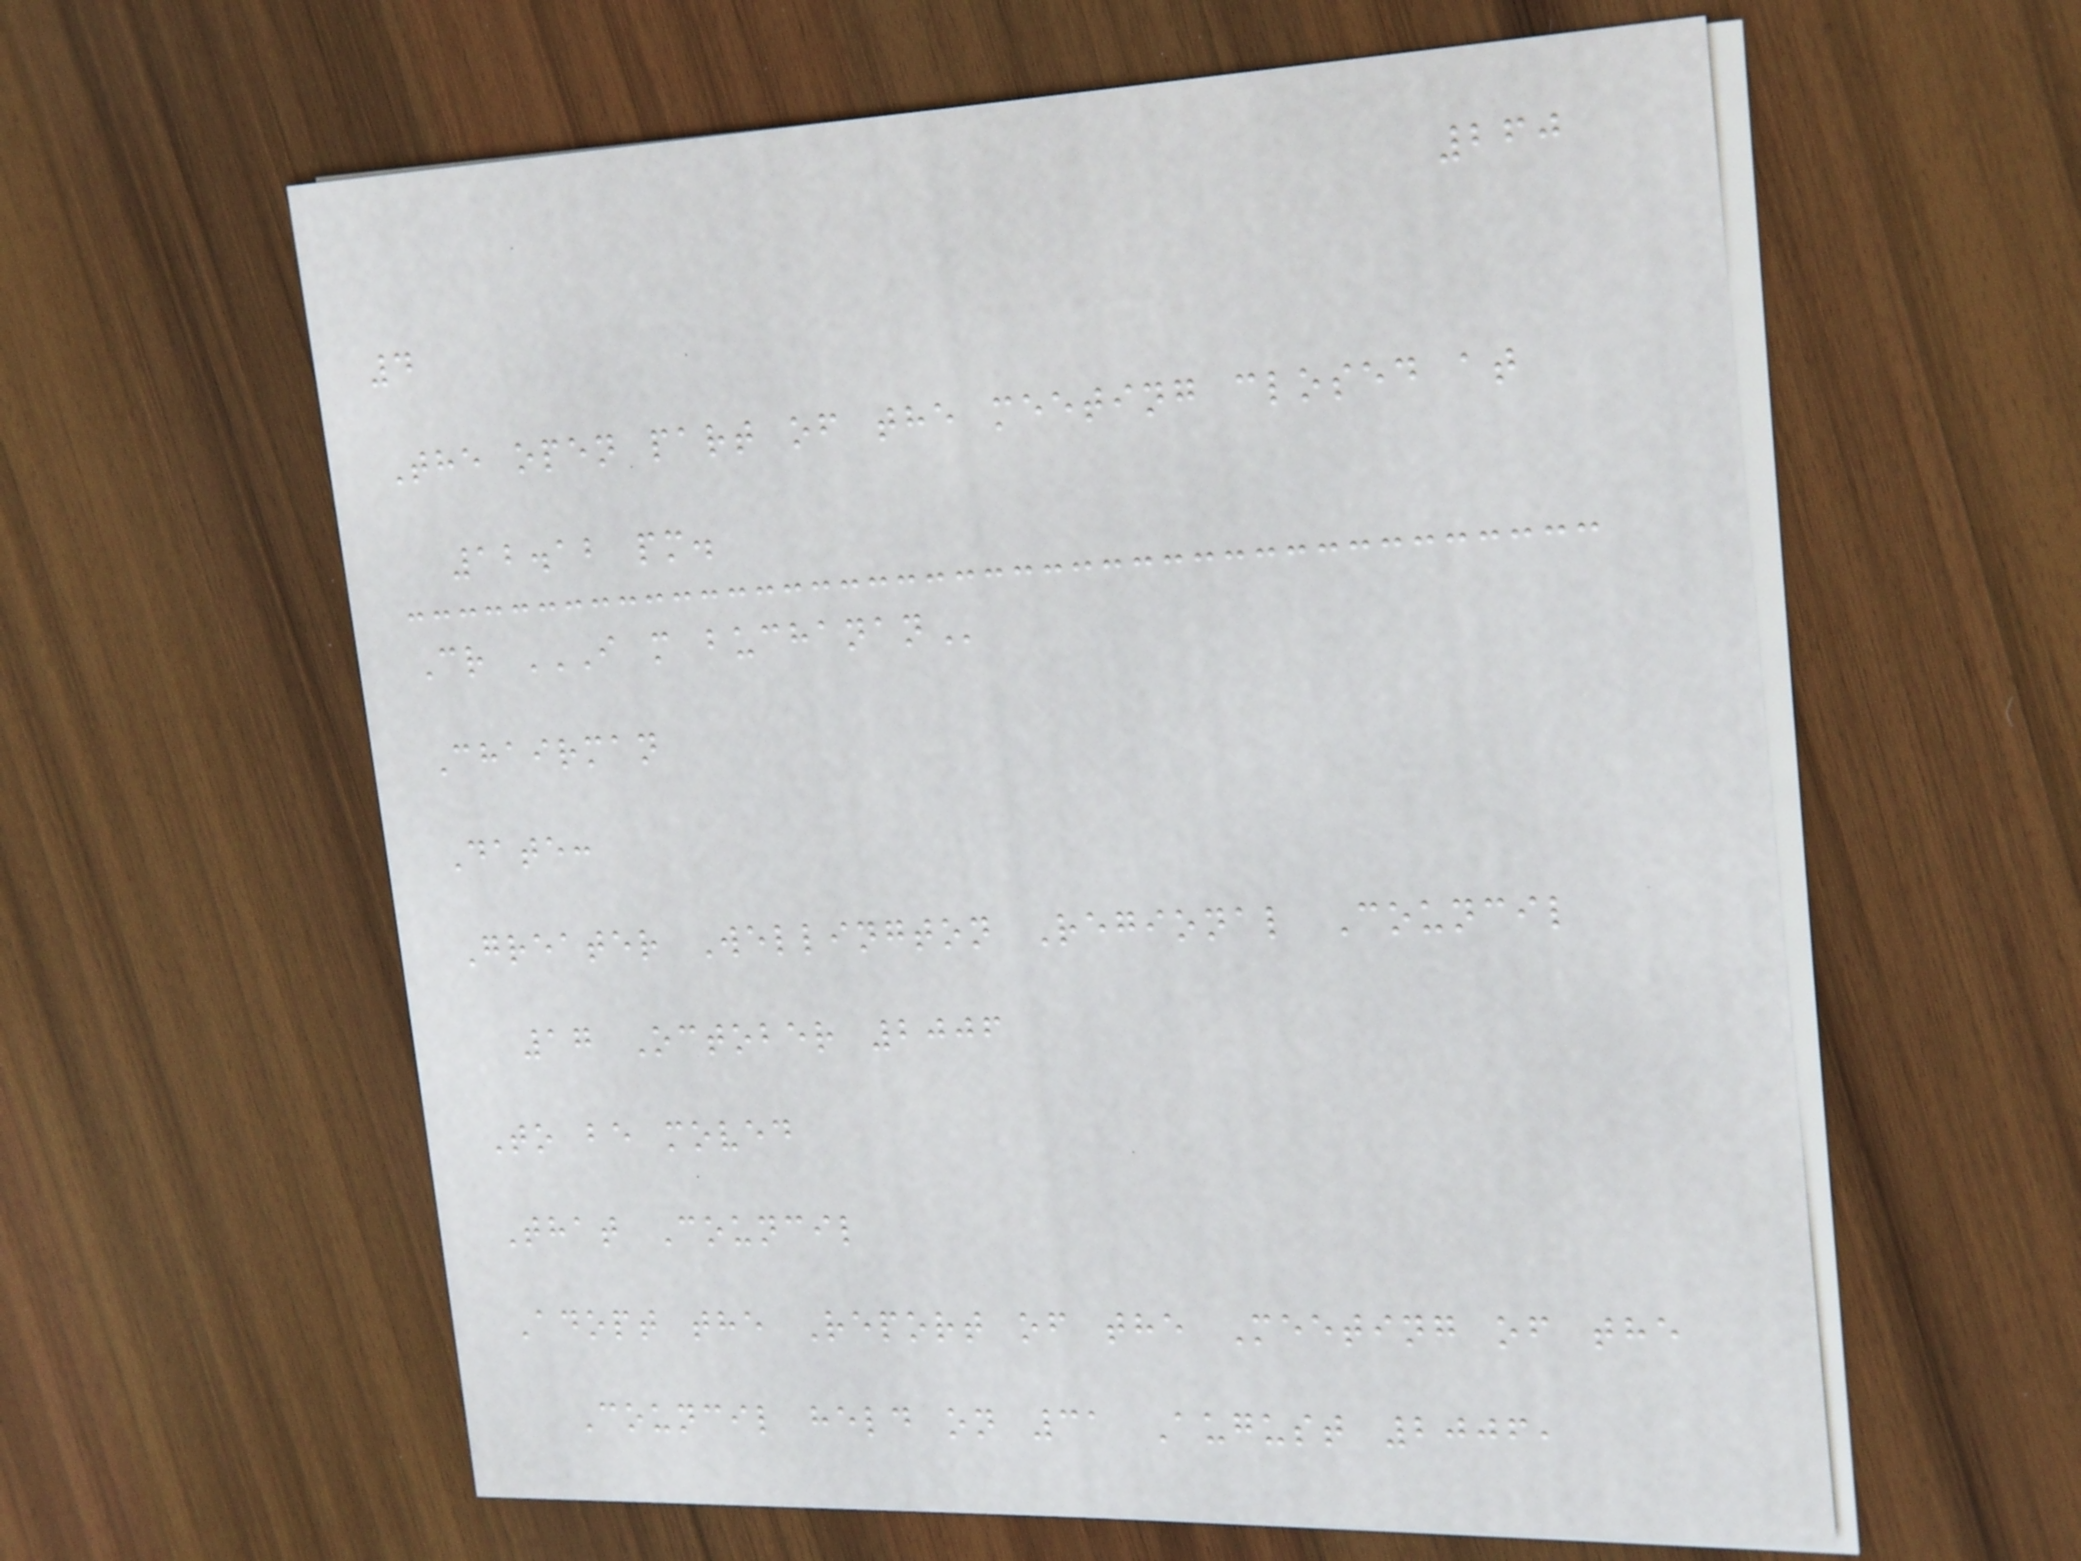260
4
The open part of the meeting closed at
12.12 pm.
Cr I M BUCHANAN
Chairman
Date:
Greater Wellington Regional Council
17 October 2006
To be moved
That Council
Adopt the Report of the Meeting of the
Council held on 31 August 2006,
